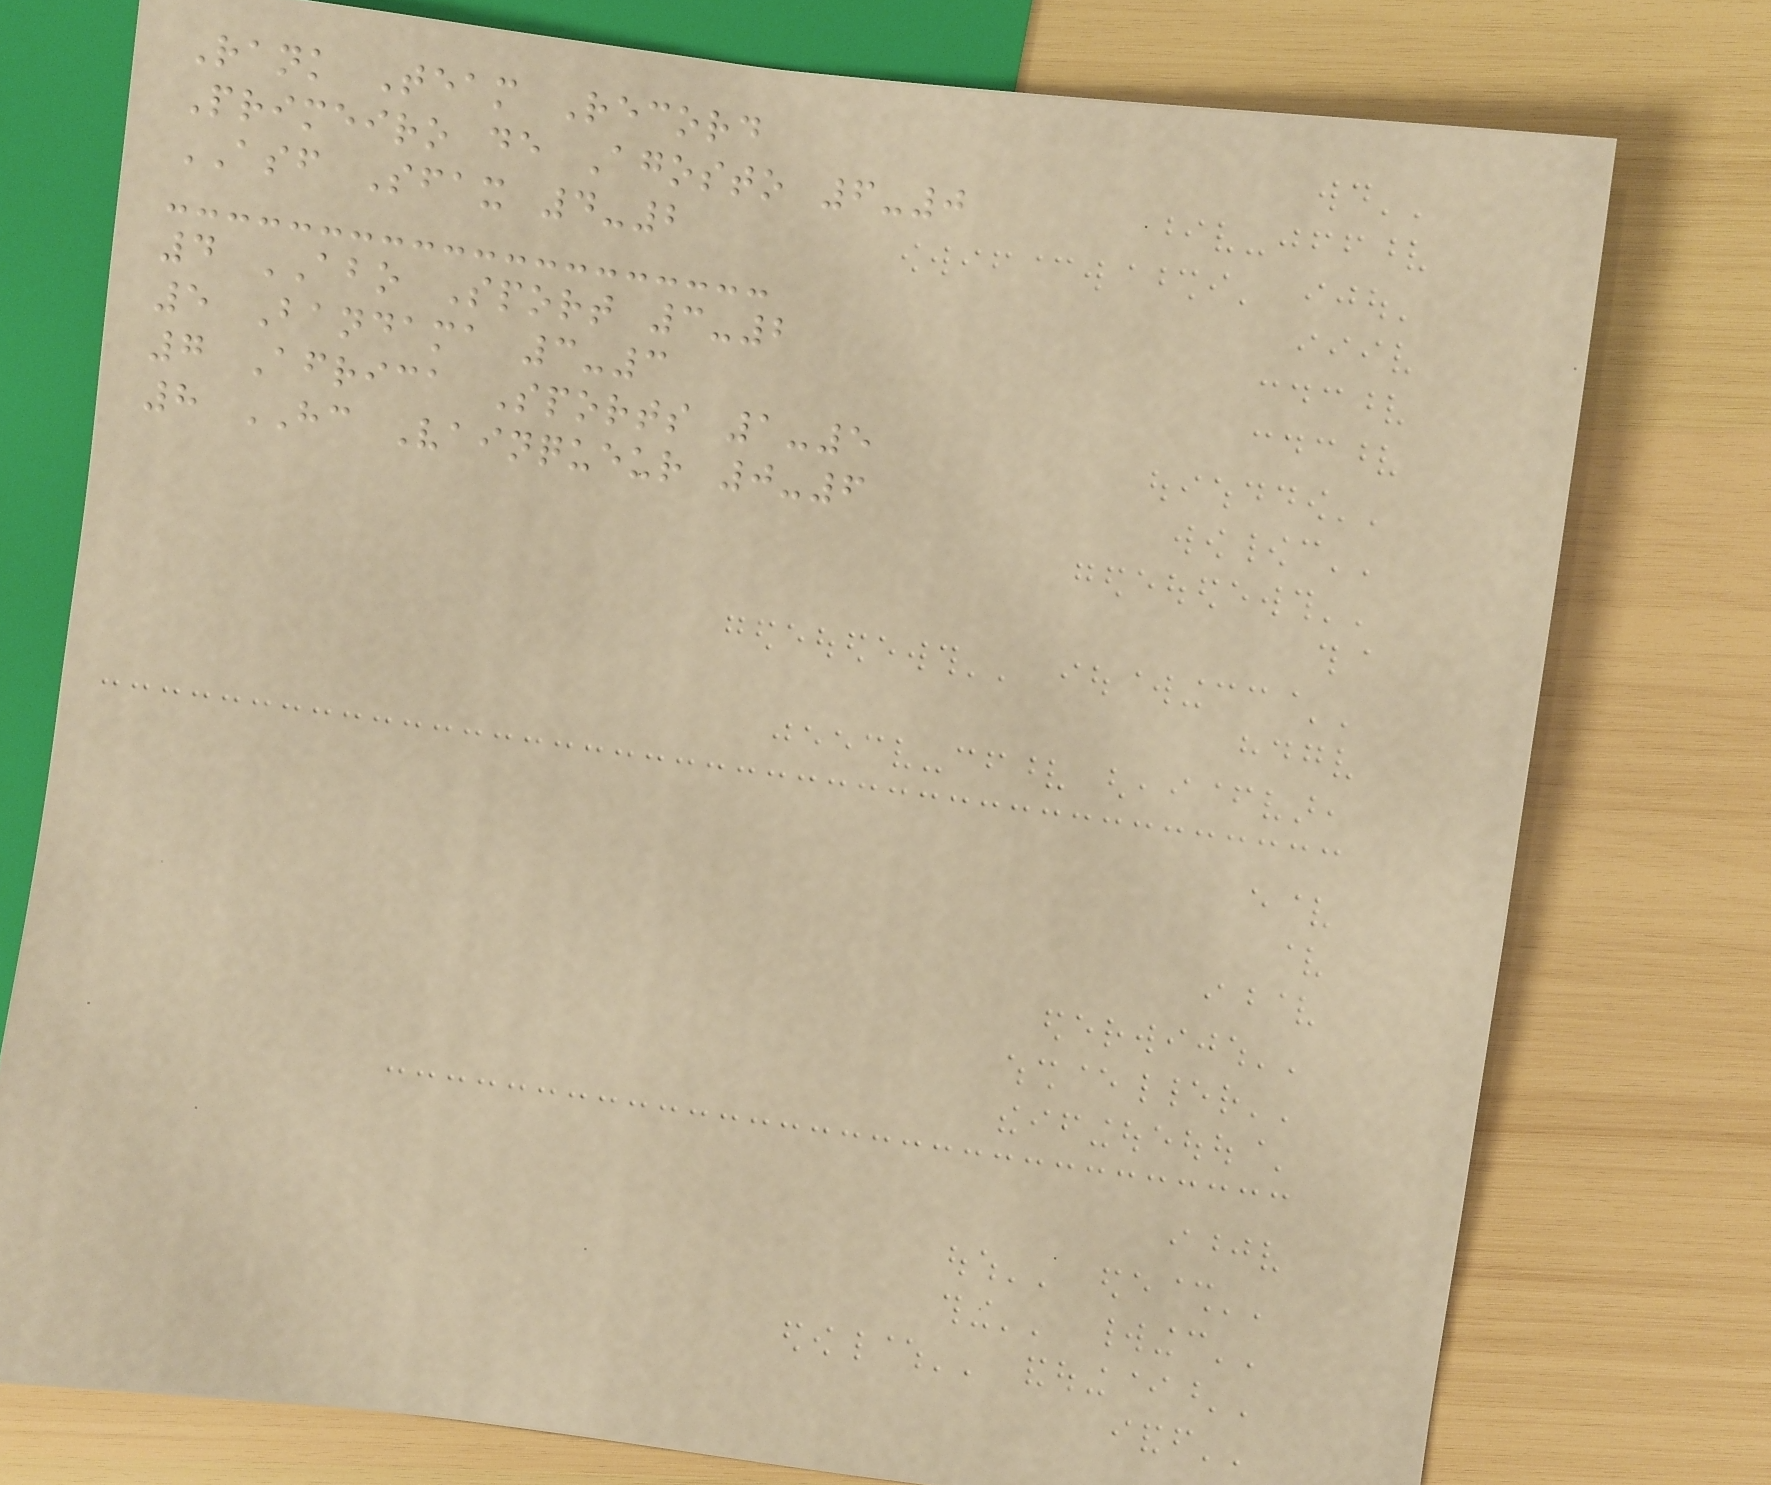Rank Team Record
Primeiro de Agosto 6-0
ASF Sfax 4-2
4 ABO Sport 3-2
5 Bandama 3-3
7 Africa Sports 1-5
8 HC Vainqueur 0-6
